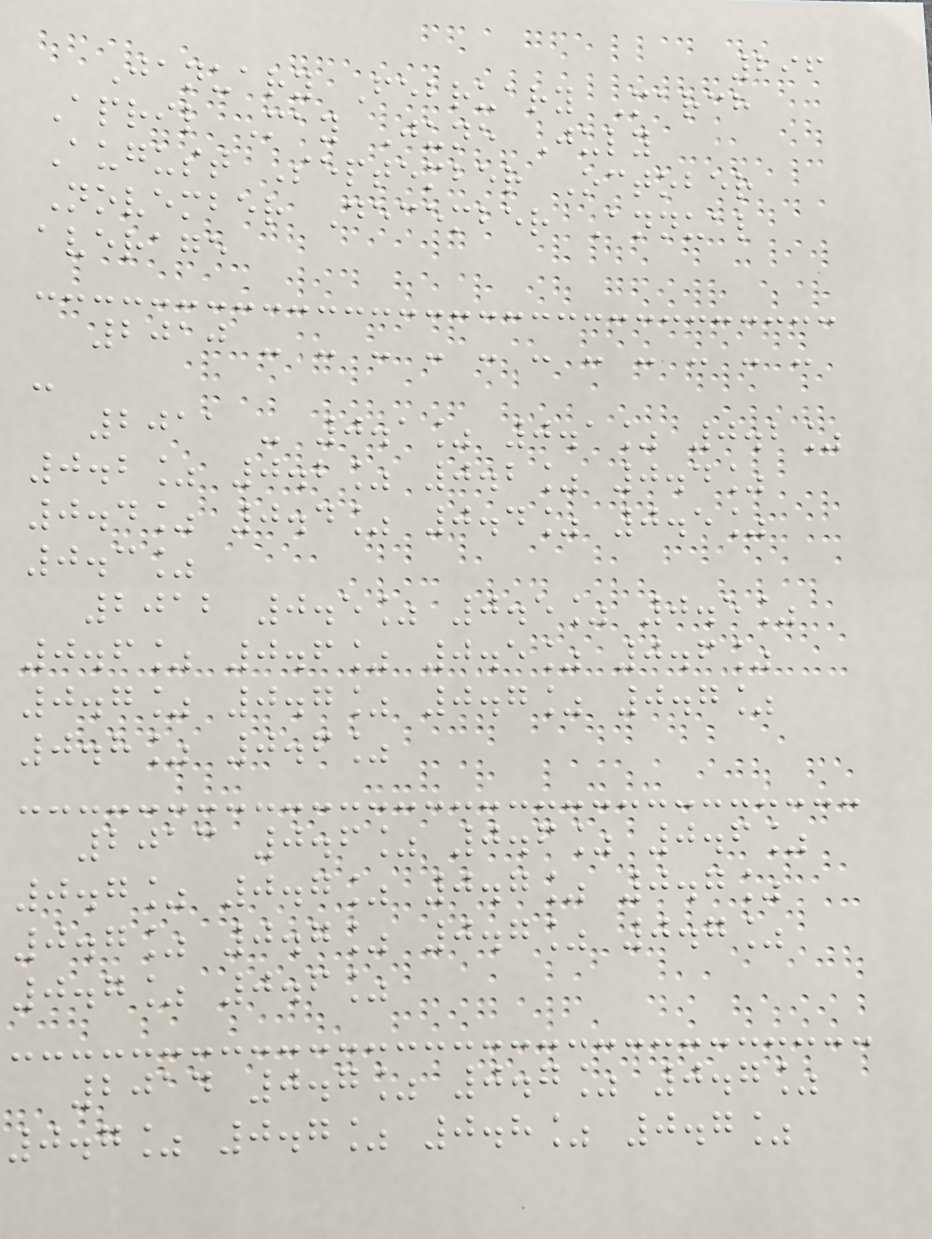296
January February March
April May June July
August September October
November December Annual
average
2010 - - - - - - - - - - -
-
2011 - 0.1% 0.1% 0.2%
0.2% 0.2% 0.2% 0.4%
0.4% 0.4% 0.4% 0.5%
0.3%
2012 0.5% 0.5% 0.5%
0.6% 0.6% 0.5% 0.6%
0.7% 0.7% 0.7% 0.7%
0.8% 0.6%
2013 0.6% 0.6% 0.6%
0.7% 0.7% 0.7% 0.7%
0.7% 0.7% 0.7% 0.7%
0.7% 0.6%
2014 0.7% 0.7% 0.7%
0.7% 0.7% 0.8% 0.7%
